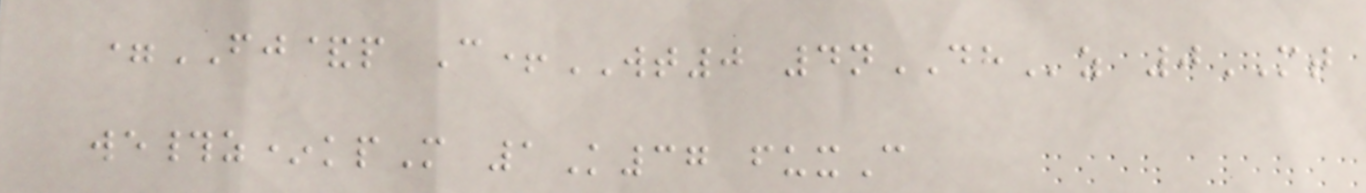=FJ&p C+WT0 4nDHz 0MT
we#z*kpM 1K37 fuxC
